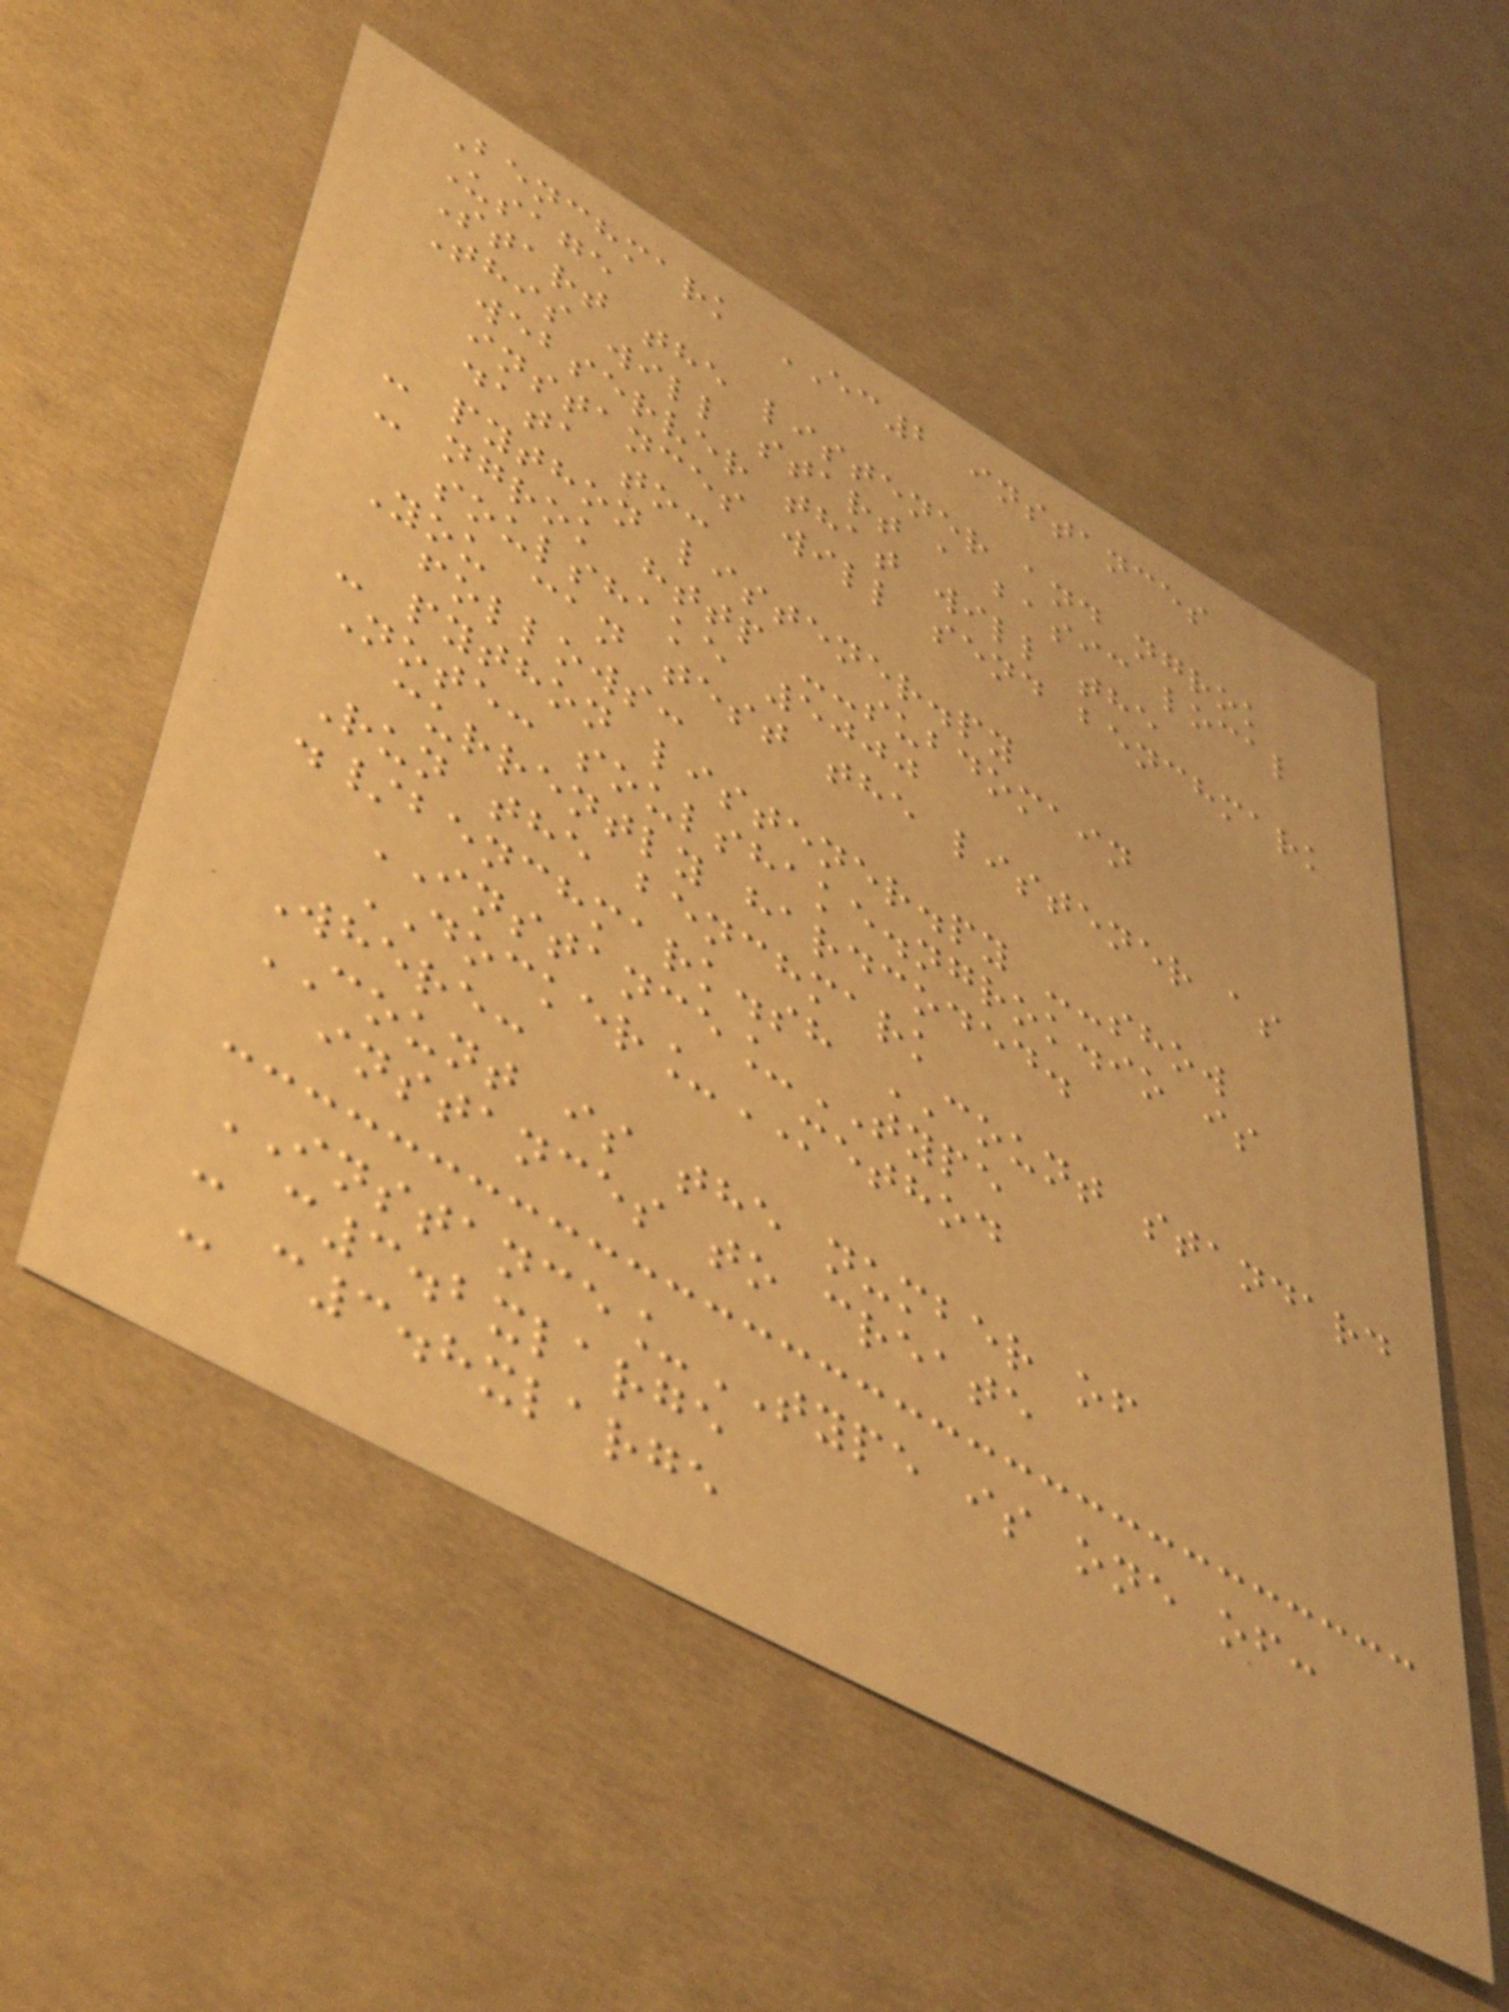Benchmark EC2 instances
Usage
Start the listener and ngrok
This will start a basic local
webserver that will the
instances will send benchmark
data to:
- python listener.py
- ngrok http --subdomain
soulshake 5000
You can test the listener as
follows:
- python listener.py --show
Note: soulshake.ngrok.io is
currently hardcoded.
Run the benchmark
./benchmark.sh COUNT standard
INSTANCE_TYPE
DOCKER_METHOD
Where:
COUNT is the number of
instances to create
INSTANCE_TYPE is one of:
- c3.2xlarge
- c3.8xlarge
